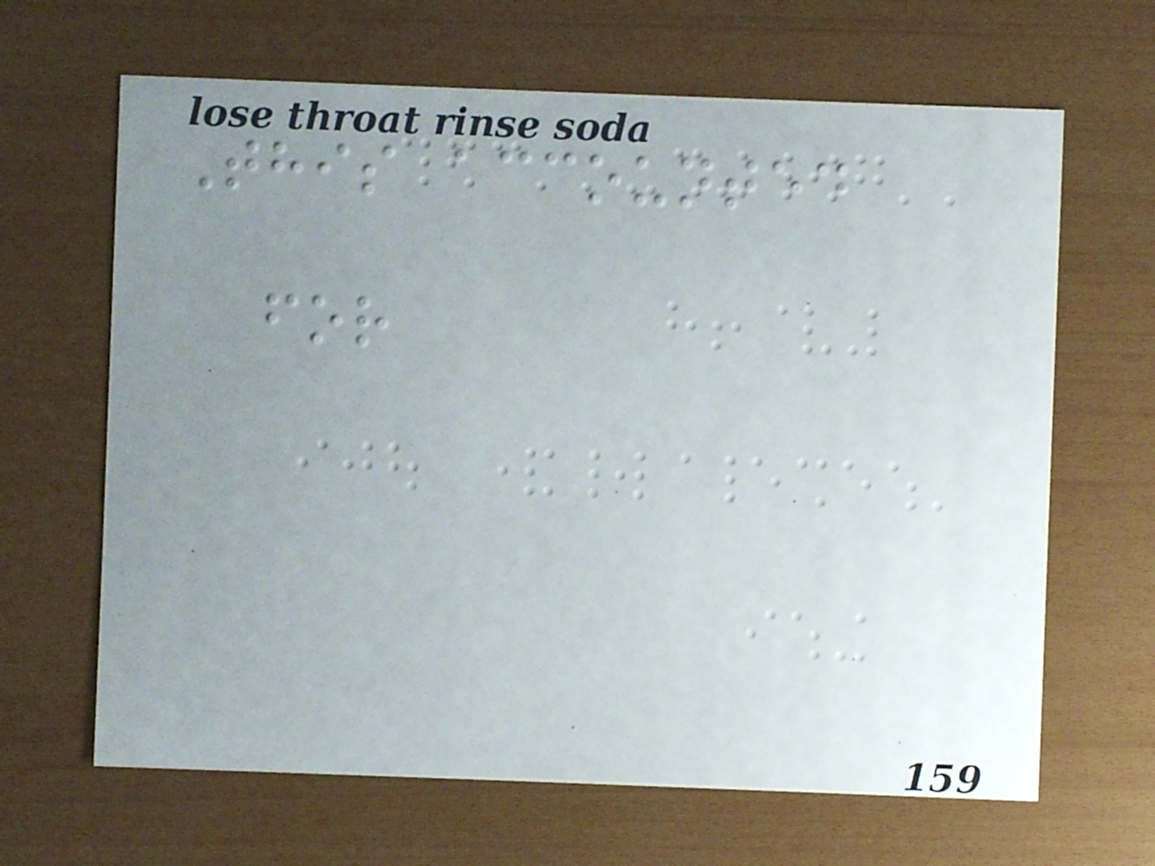This accounted
for
